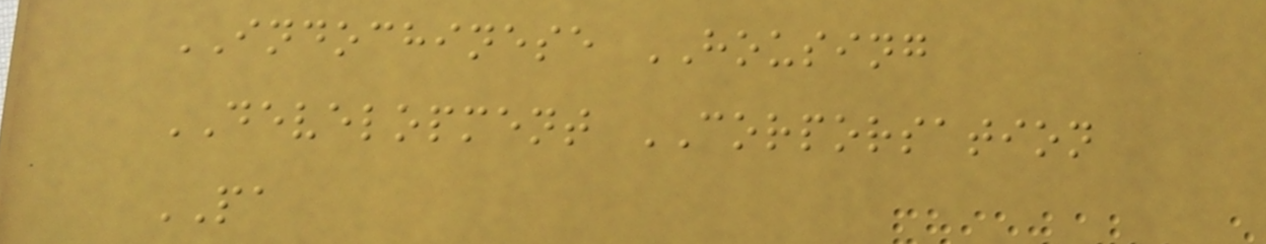INDOCHINESE HOUSING
DEVELOPMENT CORPORSATION
PA
